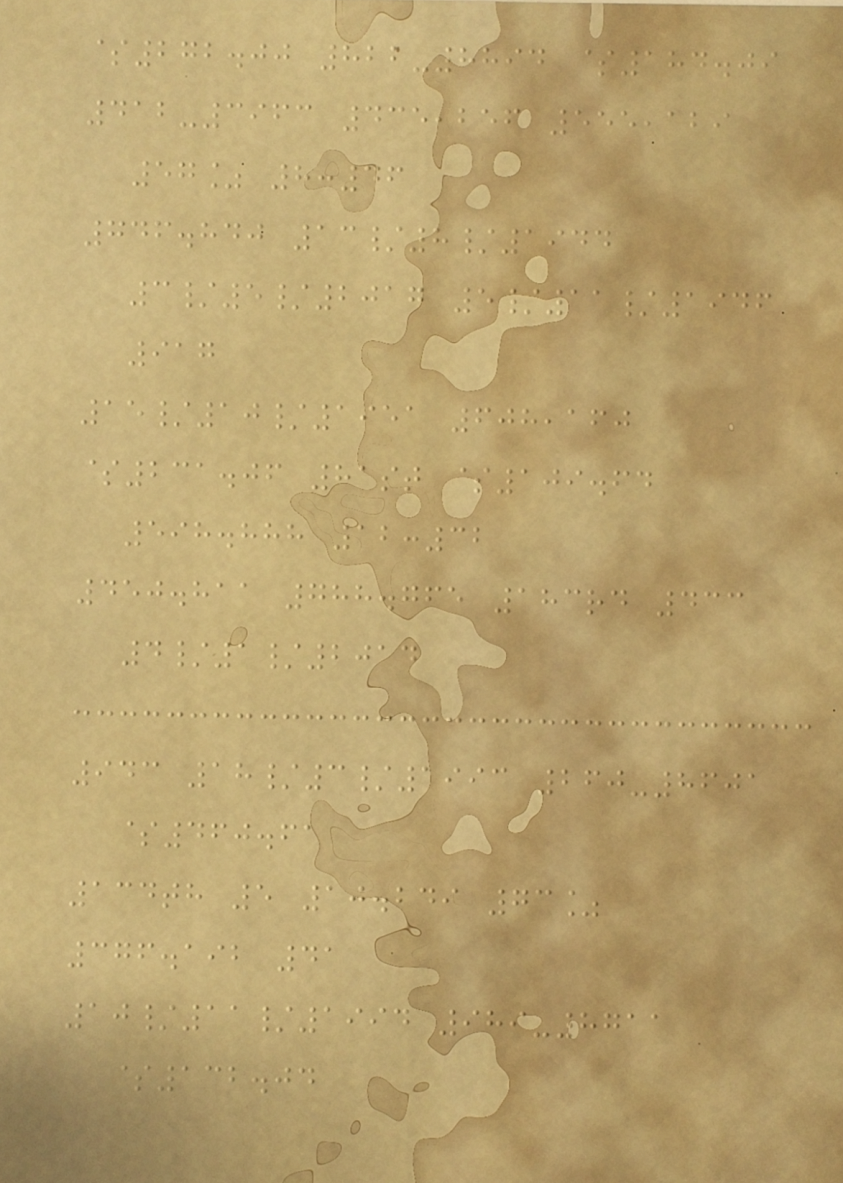$272.00 822-8894 $184.09
412-3963 435,256 555,129
57% 8:46
746.840 13/8/1944
3/5/2017 5/11/1946
917
15/10/1951 608,160
$231.06 81st $109.64
598.888 12:32
450.811 788.765 183rd 433
4/1/2014
943 18/3/1993 260-8601
$460.61
134th 5 10.249 73%
376.192 41
10/11/1994 989-8711
$132.04
